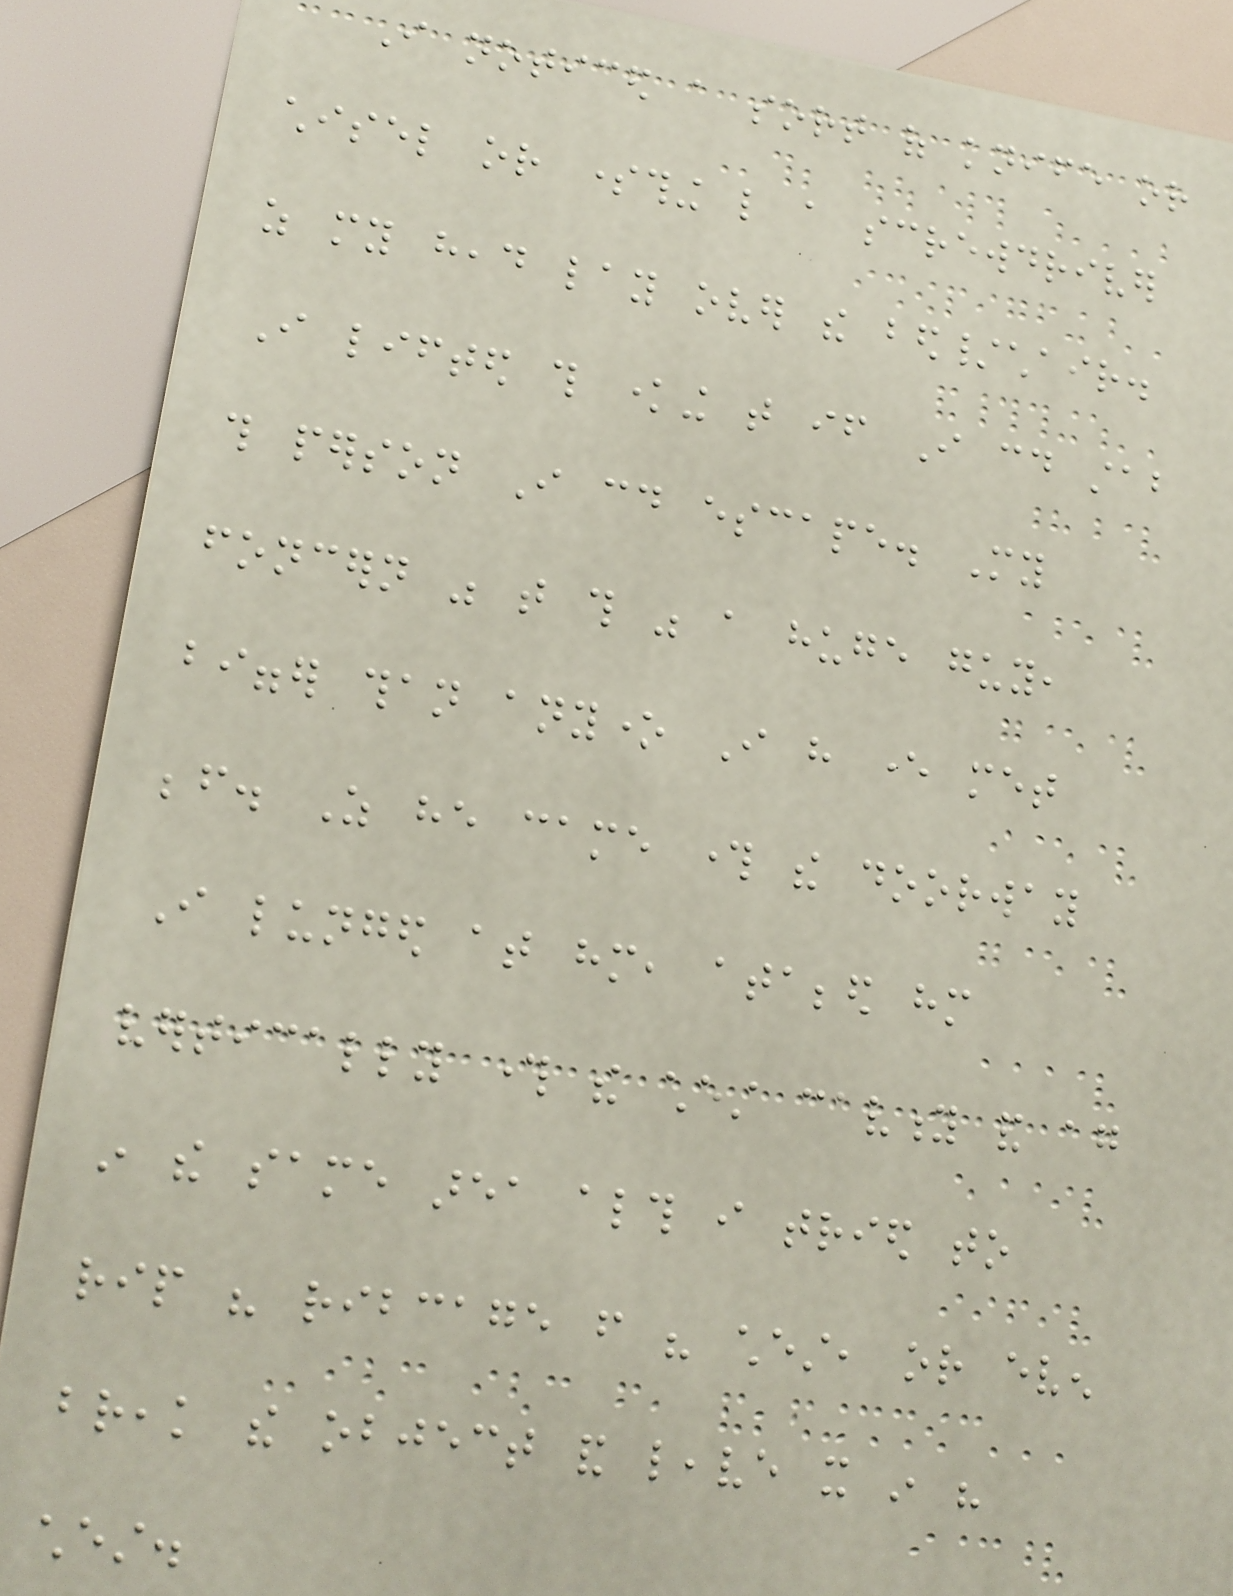I noticed a sort of knife or
chisel or something like a screwdriver
as my head lay over the bed/chair.
I lifted this knowing that if I could stab
this person I could escape. My
foncern was that this was a huge guy,
bigger than anyone I have ever met
before. As he came through the doorway
I lunged at him, atabbed him
vertically through the chest cavity and again
in the same area although i tried to
rip his ribcage from his chest, or even
break the object and leave it in his
chest.
